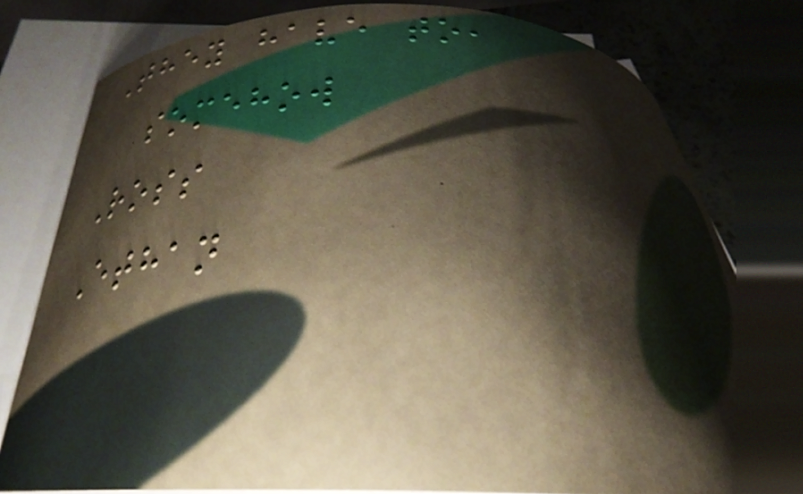They have to,
somehow
Ross
Ethan
